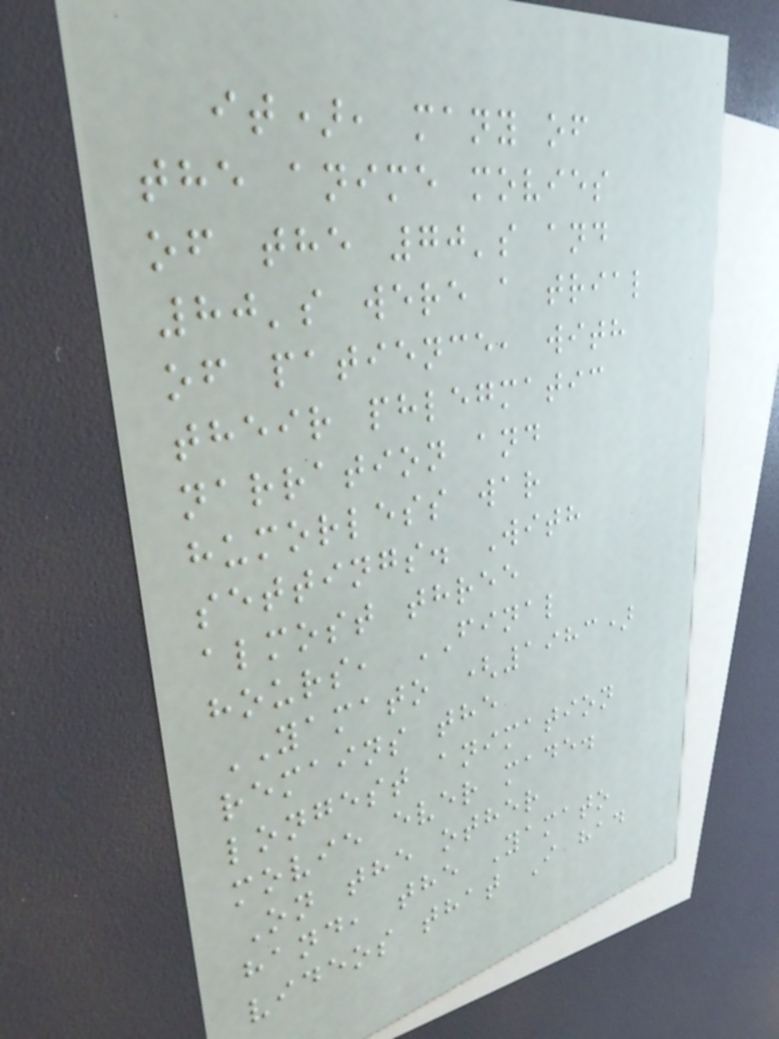it), many of
the anime movies
of the 70's and
80's were a trial
of patience, with
their phlegmatic
narration and
humorless war
settings. With
almost three
hours, FINAL
YAMATO (1983)
remains the
longest animation
movie ever made.
On the other
hand, the Yamato
videos that I had
